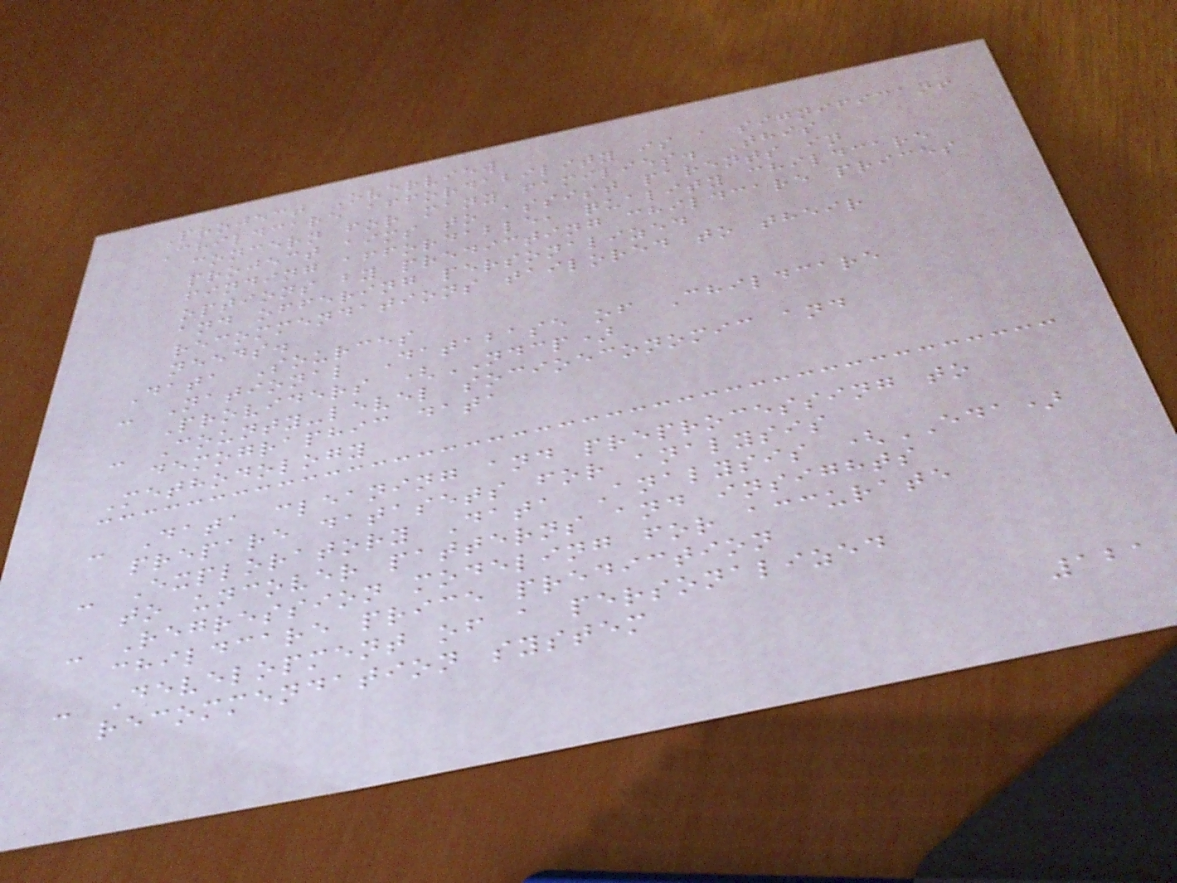Project Overview
Childcare affordability is a significant
concern for many families. This
project aims to assist parents in
finding affordable, quality childcare
options by predicting childcare prices
and offering personalized
recommendations tailored to their
needs.
Data Sources
- National Database of Childcare
Providers (NDCP)
- County-level socioeconomic and
demographic data
Methodology
- Data cleaning and preprocessing to
prepare datasets for analysis
- Exploratory Data Analysis (EDA)
to uncover patterns and insights
- Regression modeling for accurate
childcare price prediction
- Development of a personalized
recommendation system
121
